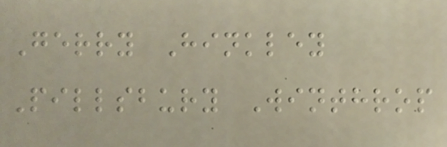Gerry Hinkley
Pillsbury Winthrop
